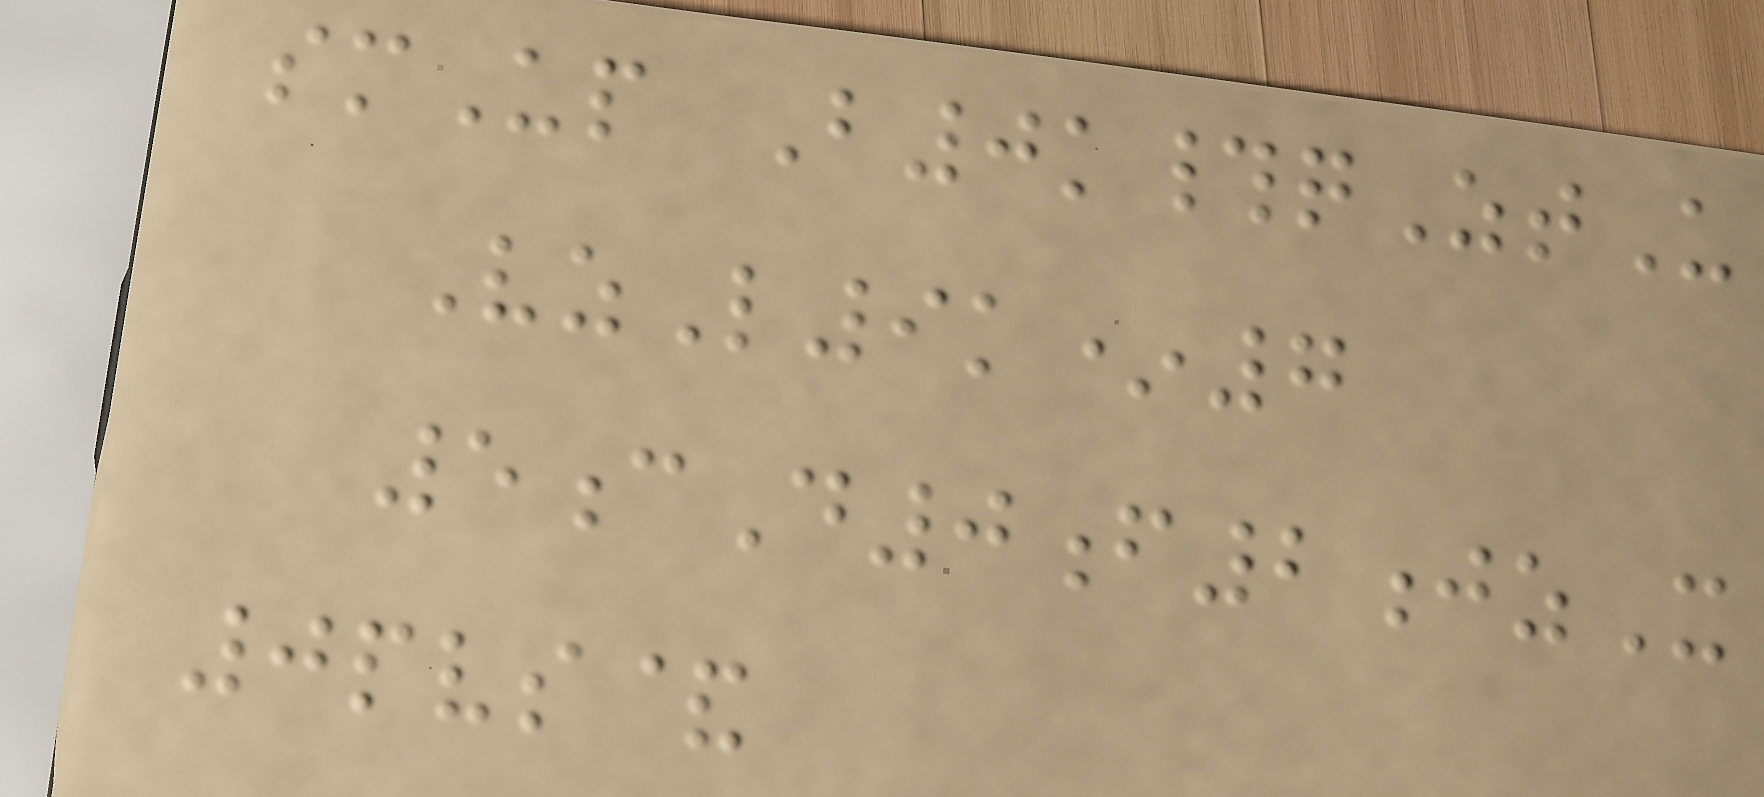smUp B0k#qZtU
VzL9k*7
5cD0f2jzX
0pvs&
